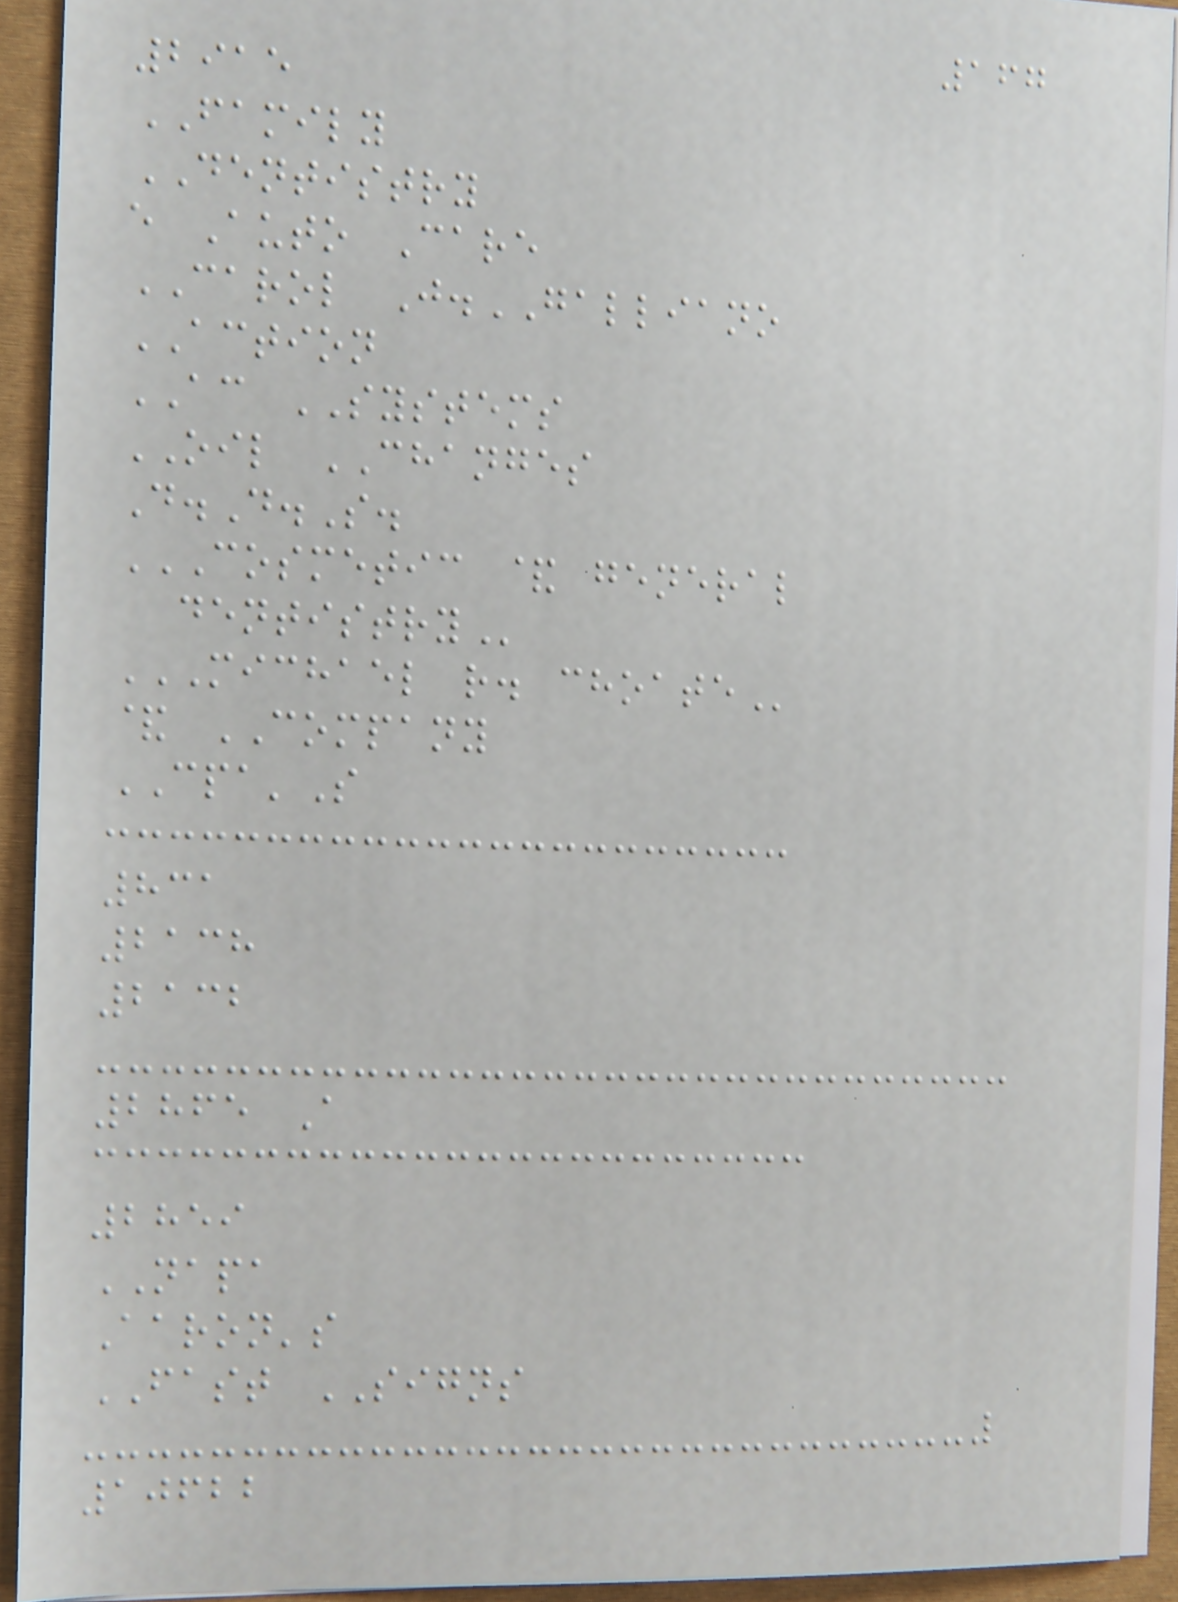167
2915
FAMILY
DENTISTRY
e Auto Care
CAROL J.GALLIANO
ACTION
AC SYSTEMS
OIL CHANGES
D.D.S.
COSMETIC & GENERAL
DENTISTRY
MICHAEL R. CHOATE
& COMPANY
CPA'S
831
2138
2132
2865 A
2859
NAPA
Aaron's
FAST SIGNS
10622
